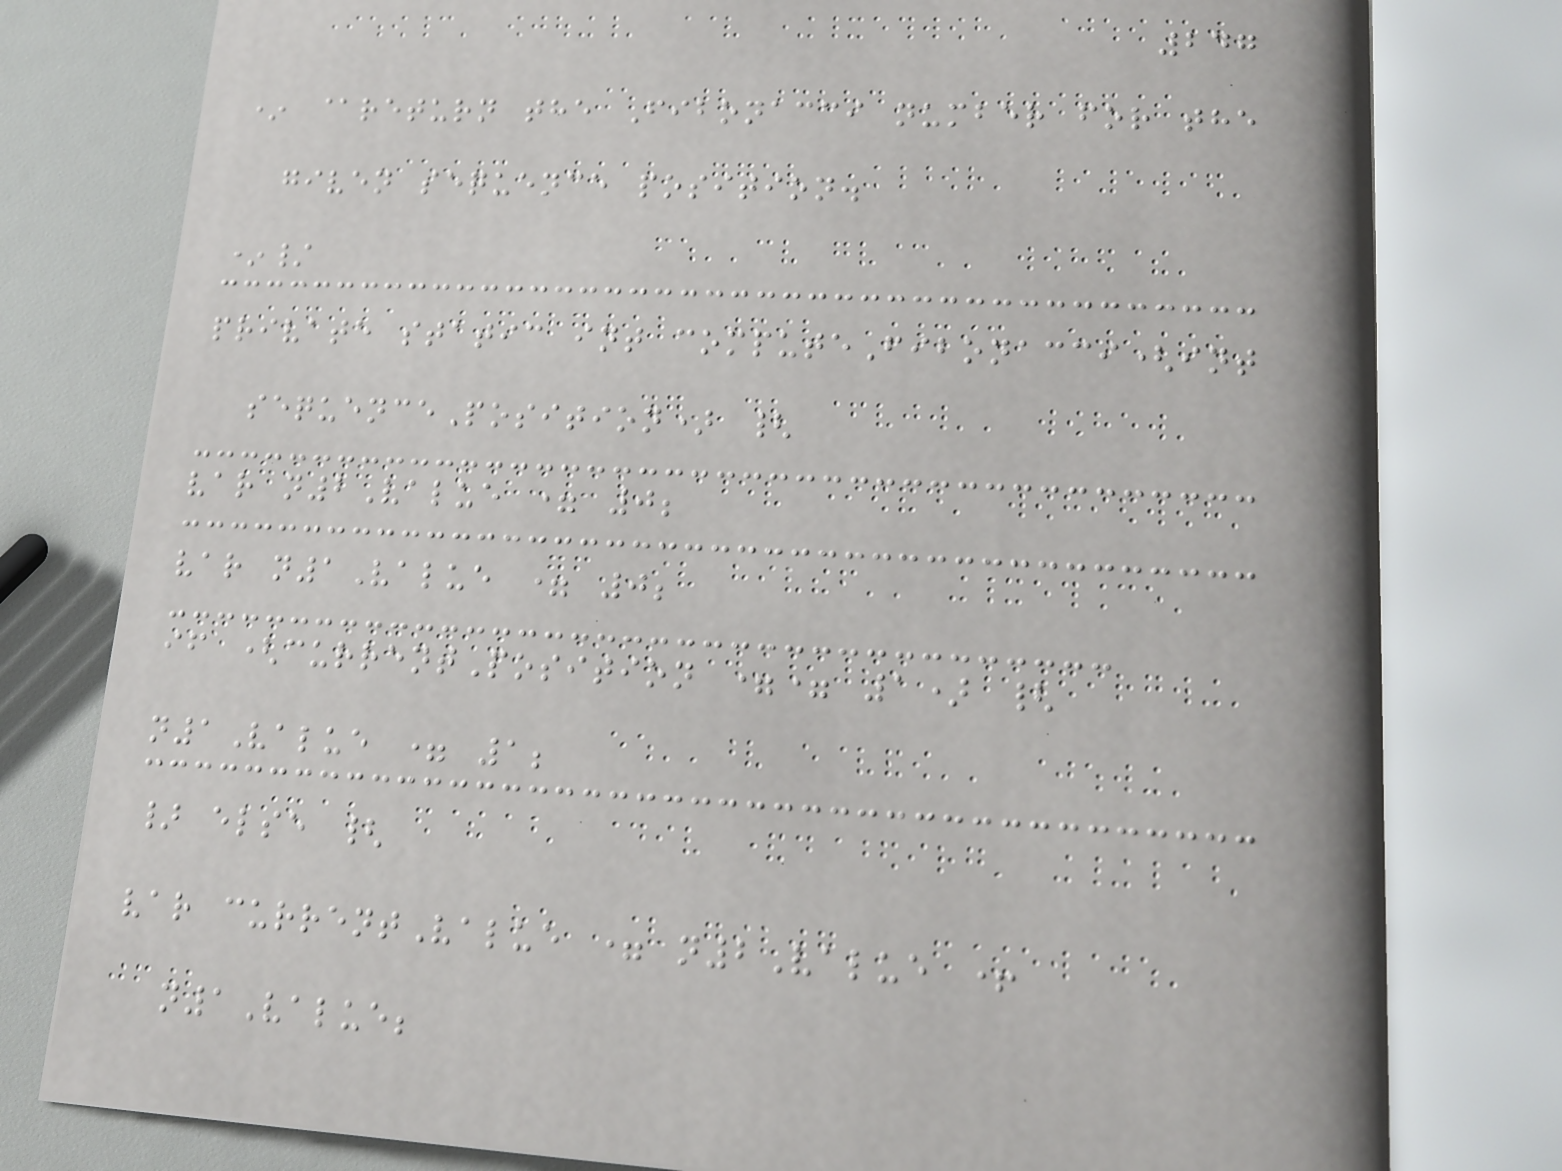247
* @return the Fibonacci number for the
given sequence position.
*/
private static int computeFibonacci(int
sequencePosition) {
var n2Value = 0;
var n1Value = 0;
if (currentPosition == 1) {
n1Value = 1;
} else {
var currentValue = n2Value +
n1Value;
